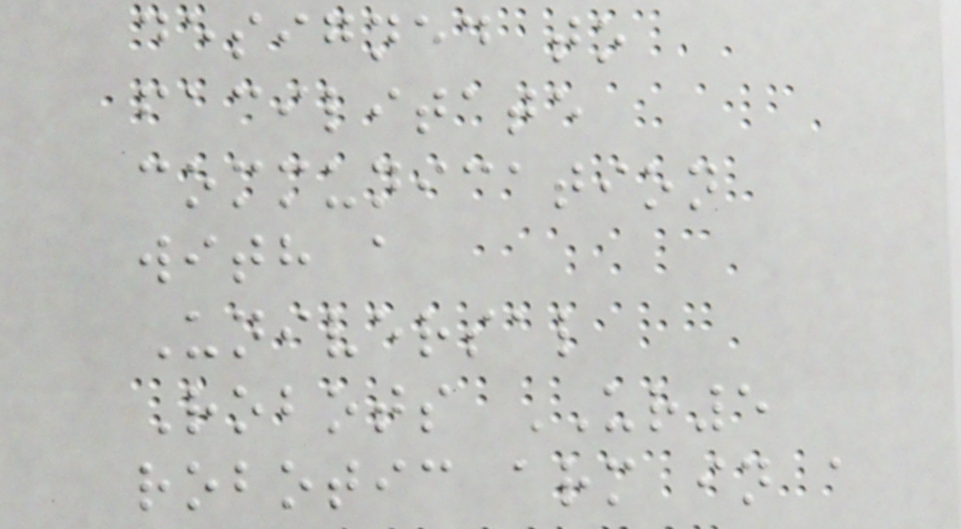designed to
facilitate
communication
with a
Universal
Robots UR5
robotic arm in a
